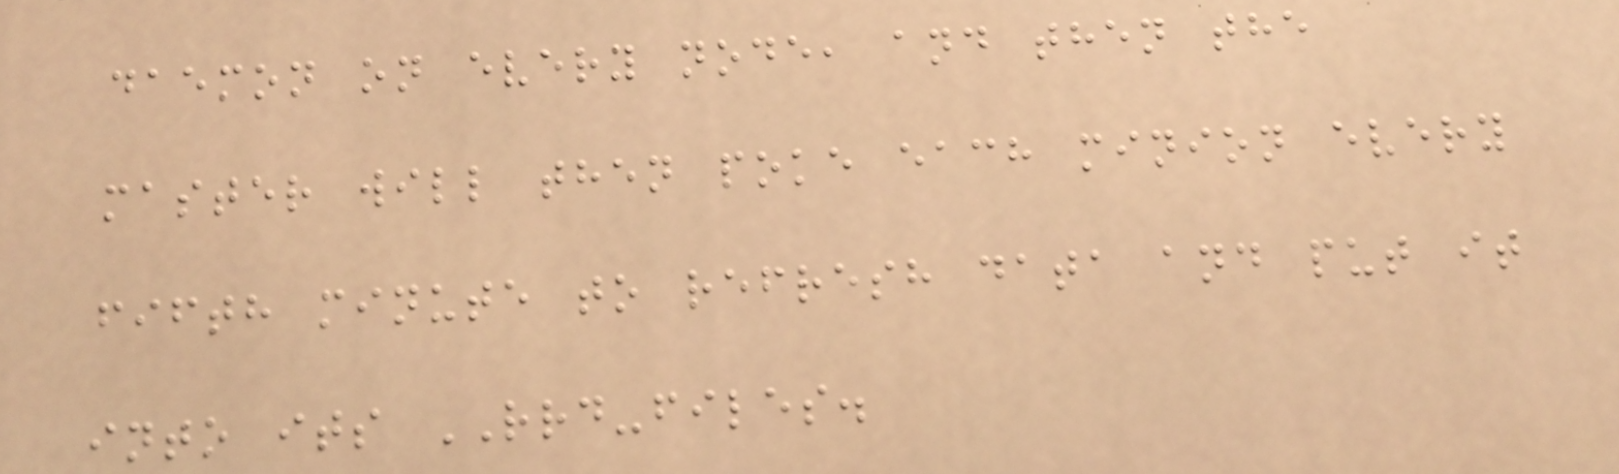daemon on every node, and then the
master will then poke each minion every
fifth minute to refresh data and put it
into its RRD-files.
